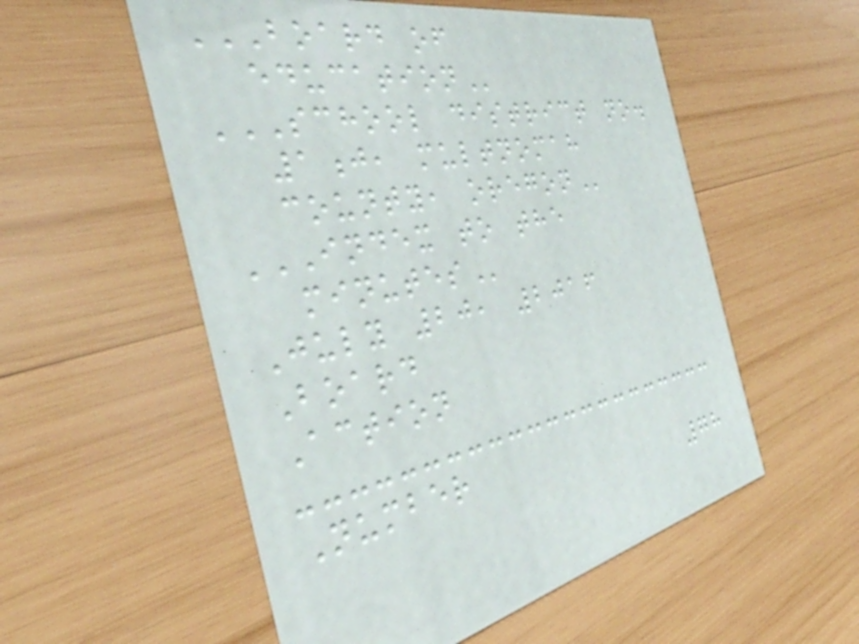BOARD OF
EDUCATION
SCHOOL DISTRICT NO.
1J, MULTNOMAH
COUNTY, OREGON
INDEX TO THE
MINUTES
July 20, 2016
Board
Action
Number
78
